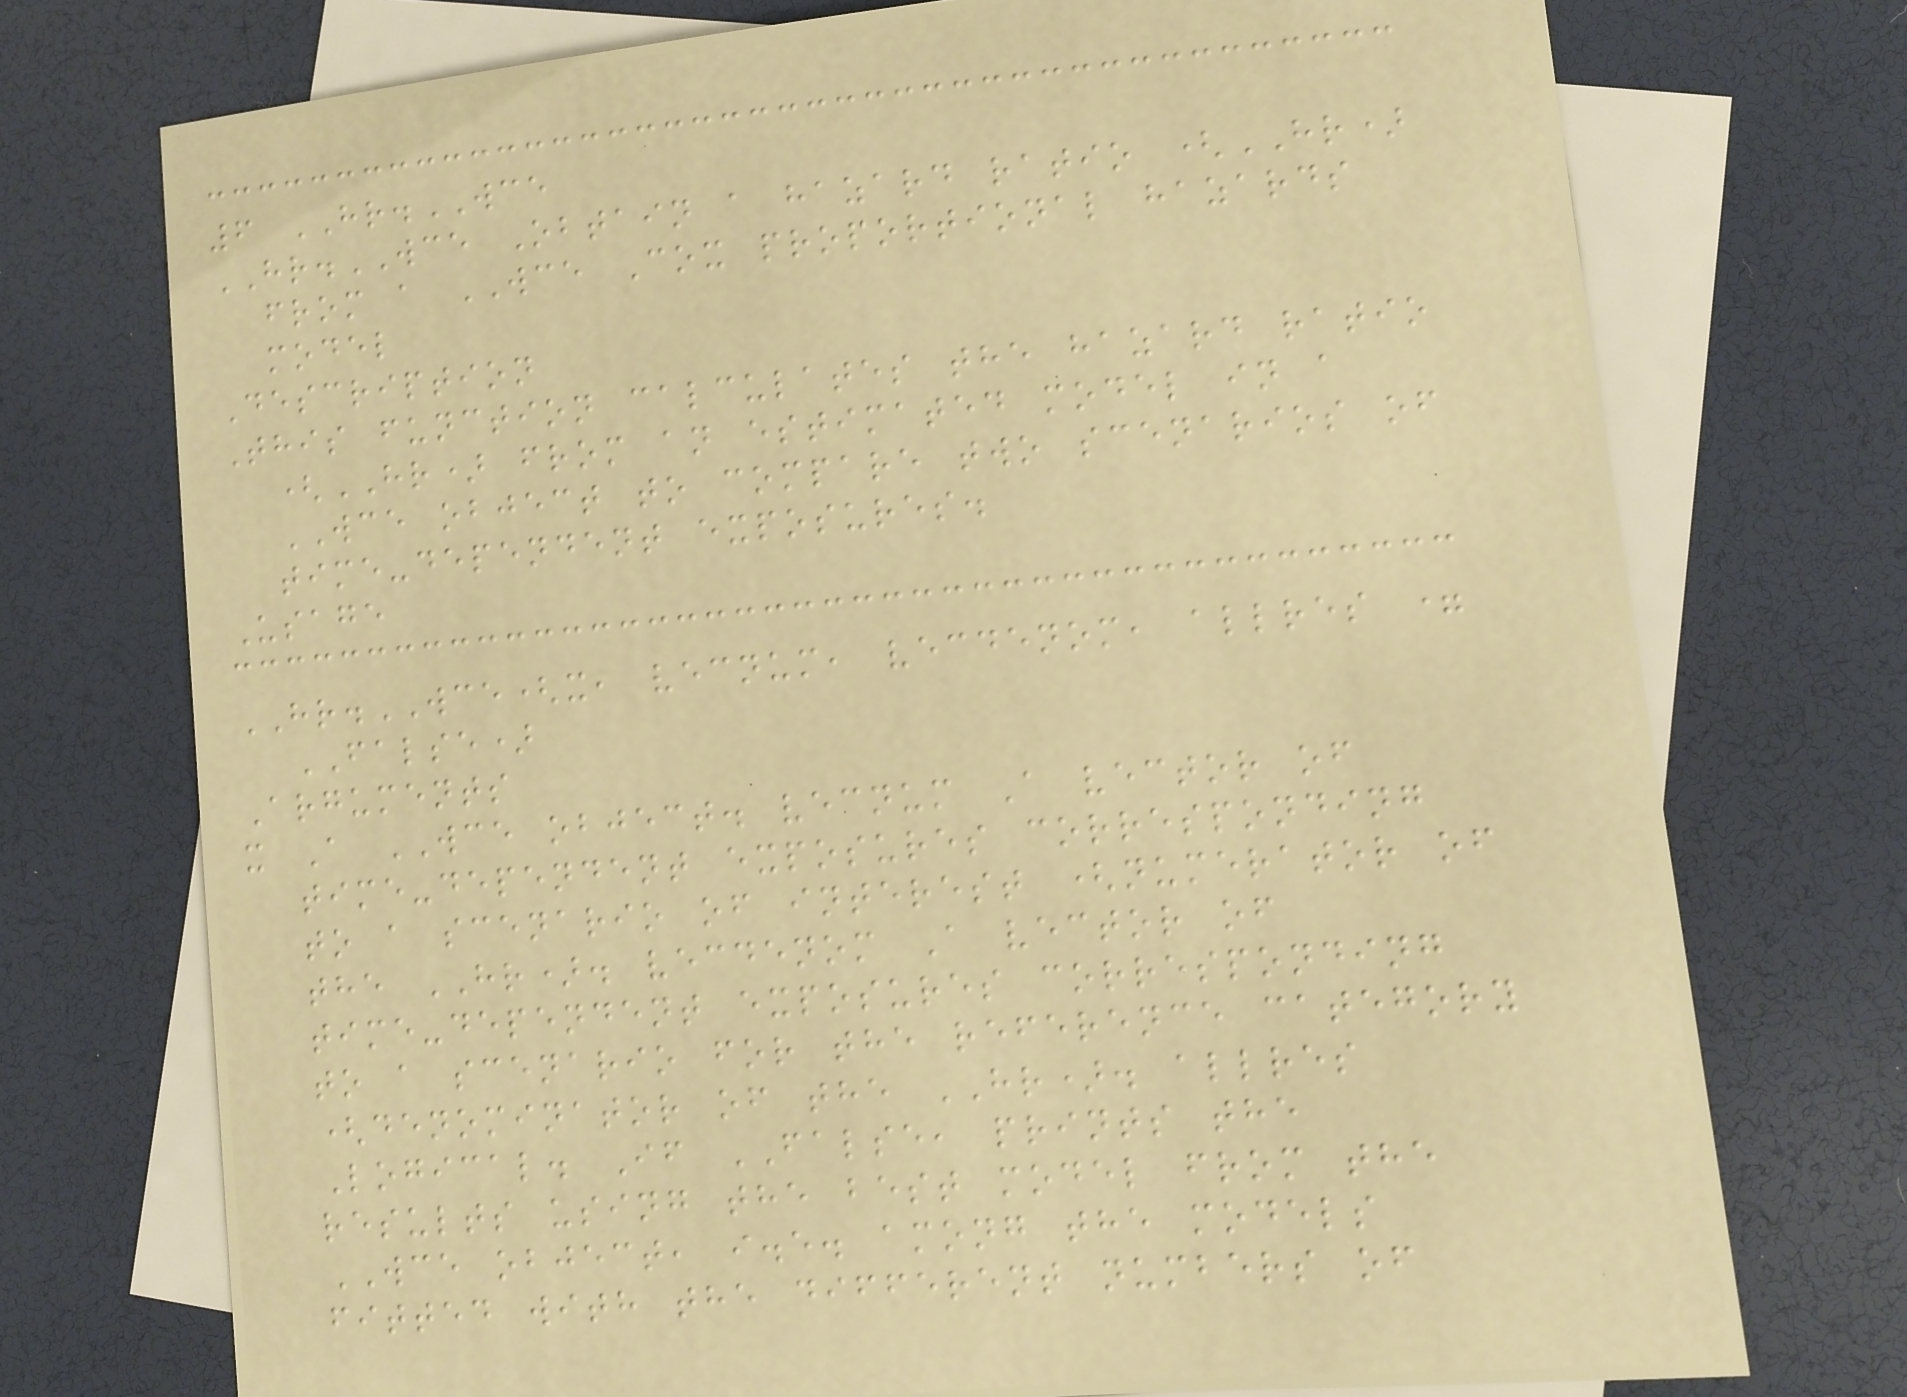6 HR.WCE
HR.WCE Obtain a hazard ratio (HR)
from a WCE Cox proportional hazards
model
Description
This function calculates the hazard ratio
(HR) from an estimated model in a
WCE object to compare two scenarios of
time-dependent exposures.
Usage
HR.WCE(x, vecnum, vecdenom, allres =
FALSE)
Arguments
x A WCE object. vecnum A vector of
time-dependent exposures corresponding
to a scenario of interest (numerator of
the HR). vecdenom A vector of
time-dependent exposures corresponding
to a scenario for the reference category
(denominator of the HR). allres
Logical. If FALSE, prints the
results using the best model from the
WCE object, i.e. among the models
fitted with the different numbers of
